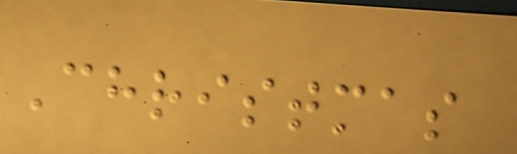Christmas
